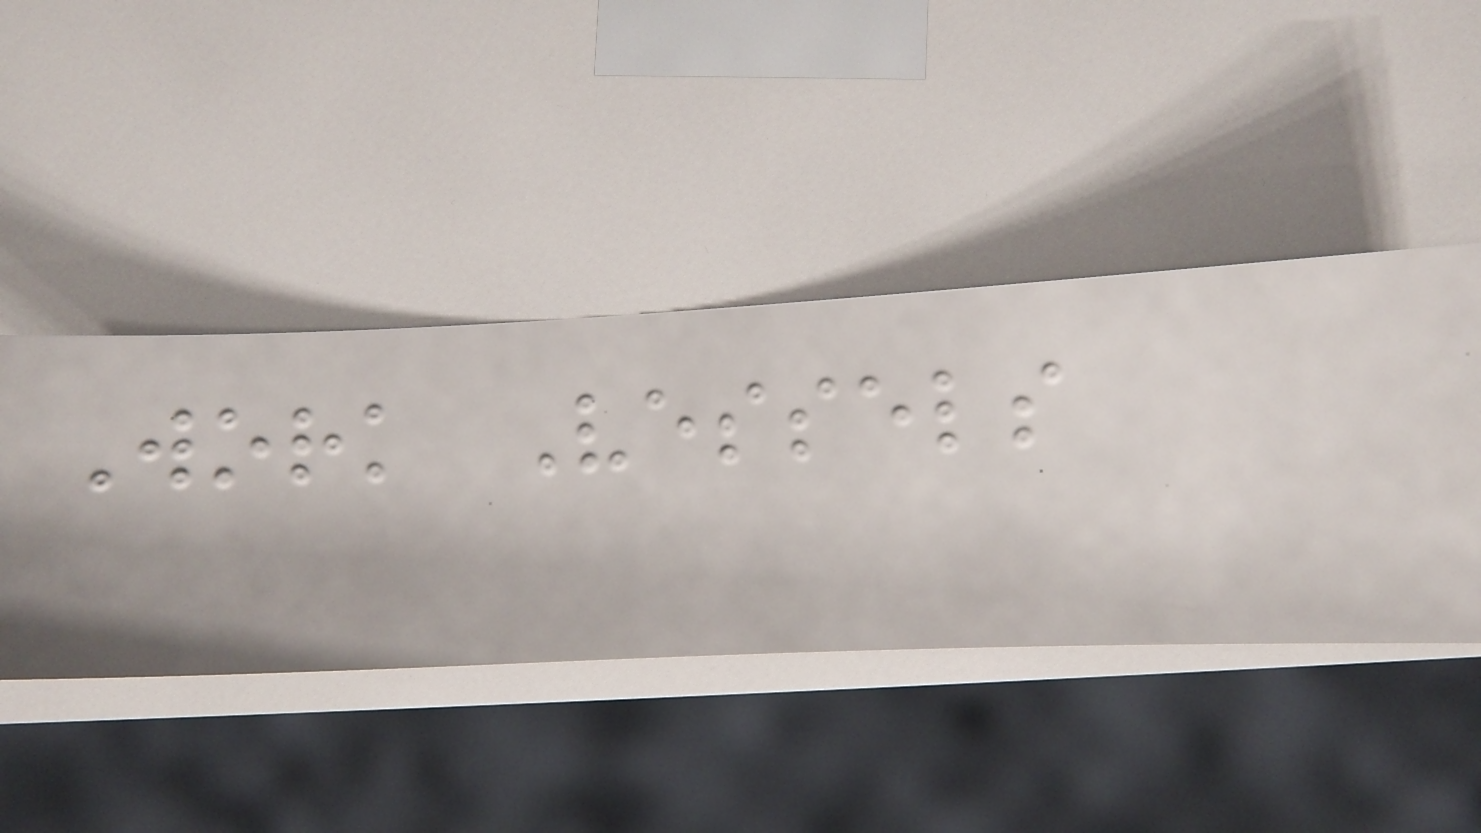Work Vessels
